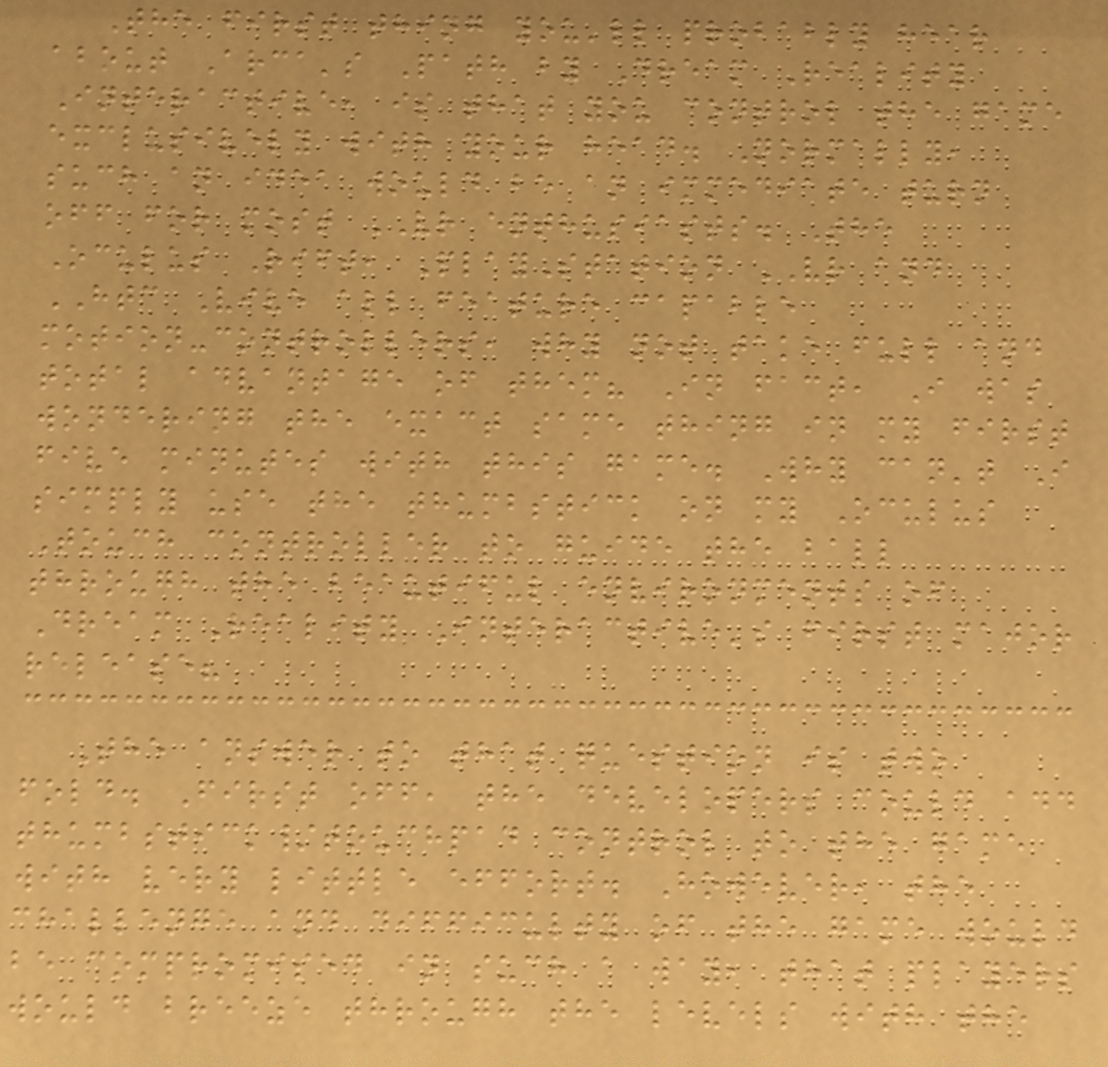The first thing you'll probably hear
about Arca's Path by Dream Reality
Interactive, is that you control the game
exclusively with your head. Normally,
such an idea would be an immediate turn
off for most VR enthusiasts. The
Oculus Rift, PlayStation VR and
HTC Vive all feature capable
motion-controllers, why not take full and
total advantage of them? In fact, I was
wondering the exact same thing in my first
five minutes with this game. Why can't I
simply use the thumbstick on my Oculus
Touch controller to guide the ball
through the beautiful environments of
Dream Reality Interactive's first major
release?
The answer to that question is two
fold. First off, the developers could add
thumbstick/touchpad control to the game
with very little effort. However, the
challenge and difficulty of the game would
be compromised in such a way, that players
would breeze through the levels with the
